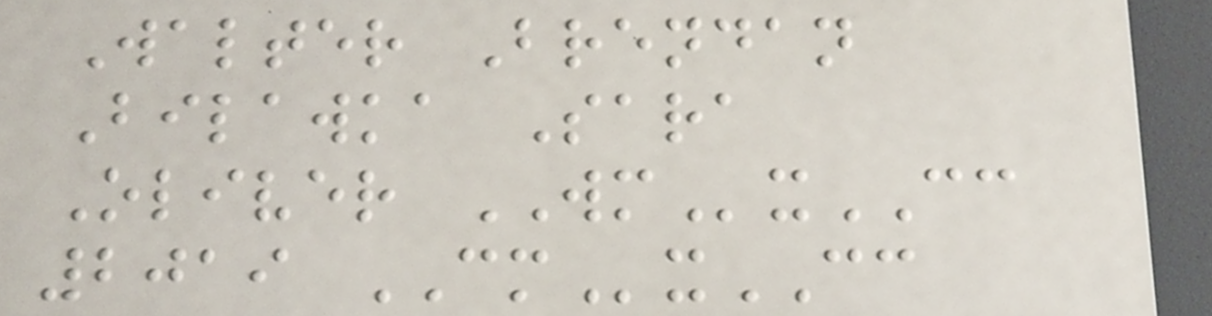Walter Brendan
Bilawka Sara
Oliver WMxCC
2019 CMxCC
